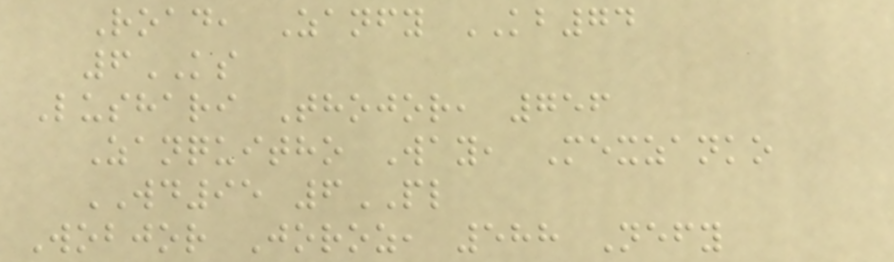Road, Zanfy KB74
6KS
Lushari Thojor, 756
Zanquitho Way, Mexzanko
WD95 6PL
Wobjor Joroz, 588 Nefy
